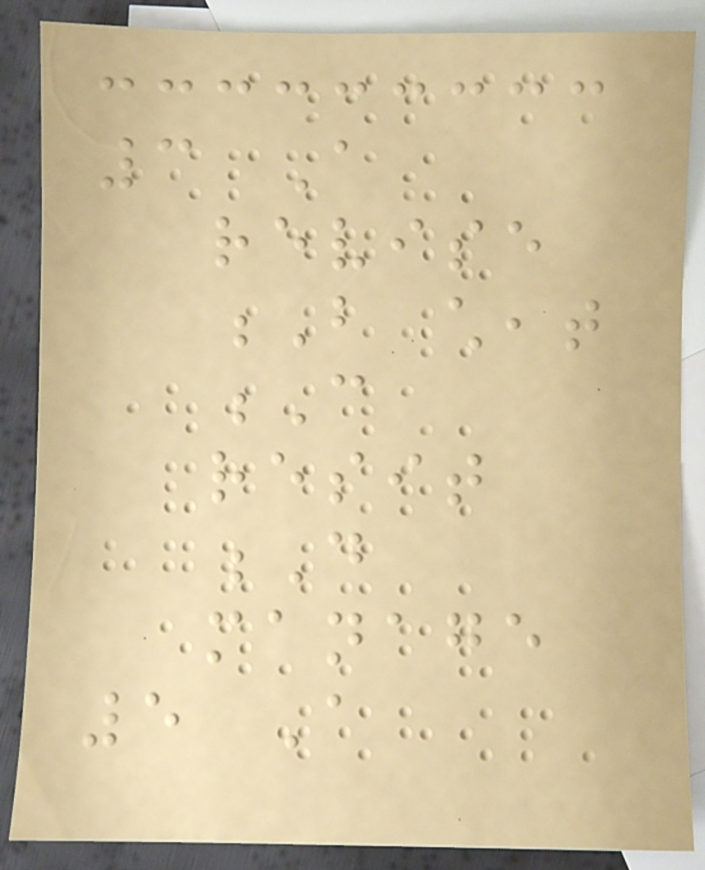3 A
revise
B cheat
C
resit
D
manage
5 A
